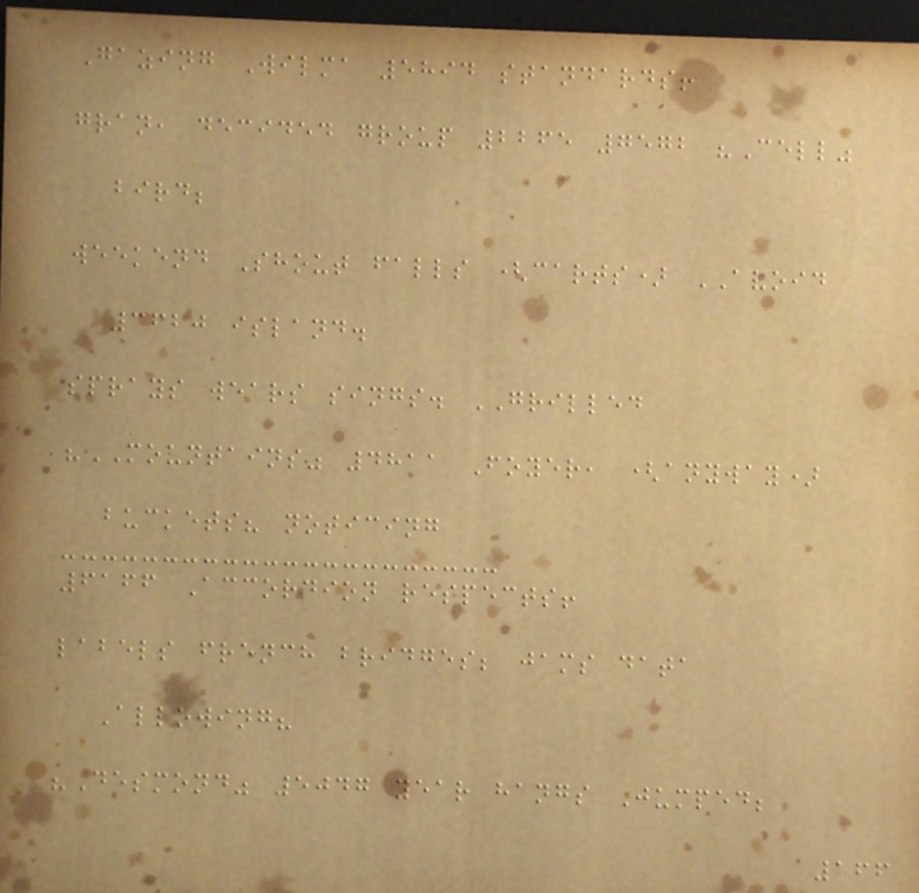Gazing Wilma 5894 standards!
gran, decided group 2265 7572 "Cell"
bird;
weekend Shout falls (carts) AVOID
3620 island.
sprays wears sings. GRILLED
"MOUNTAINS" 4811 Foyer, (anyway)
buckets? noticing
6166 Accordion respects!
labels french bridges; jams data
Allowing?
"Desmond" 5047 year hangs Jumped;
166
